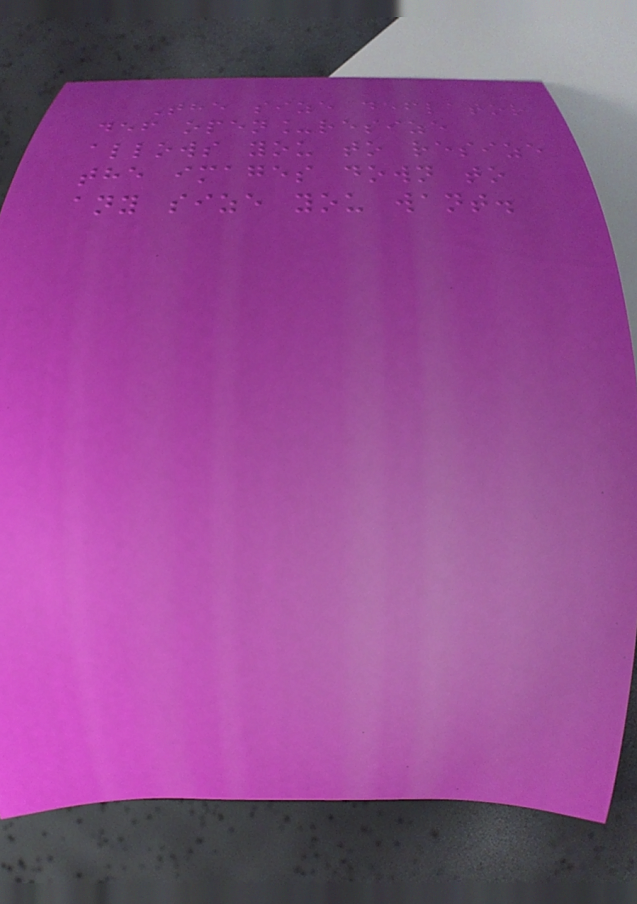The size deflator
def open_resize
allows you to resize
the images down to
any size you want.
